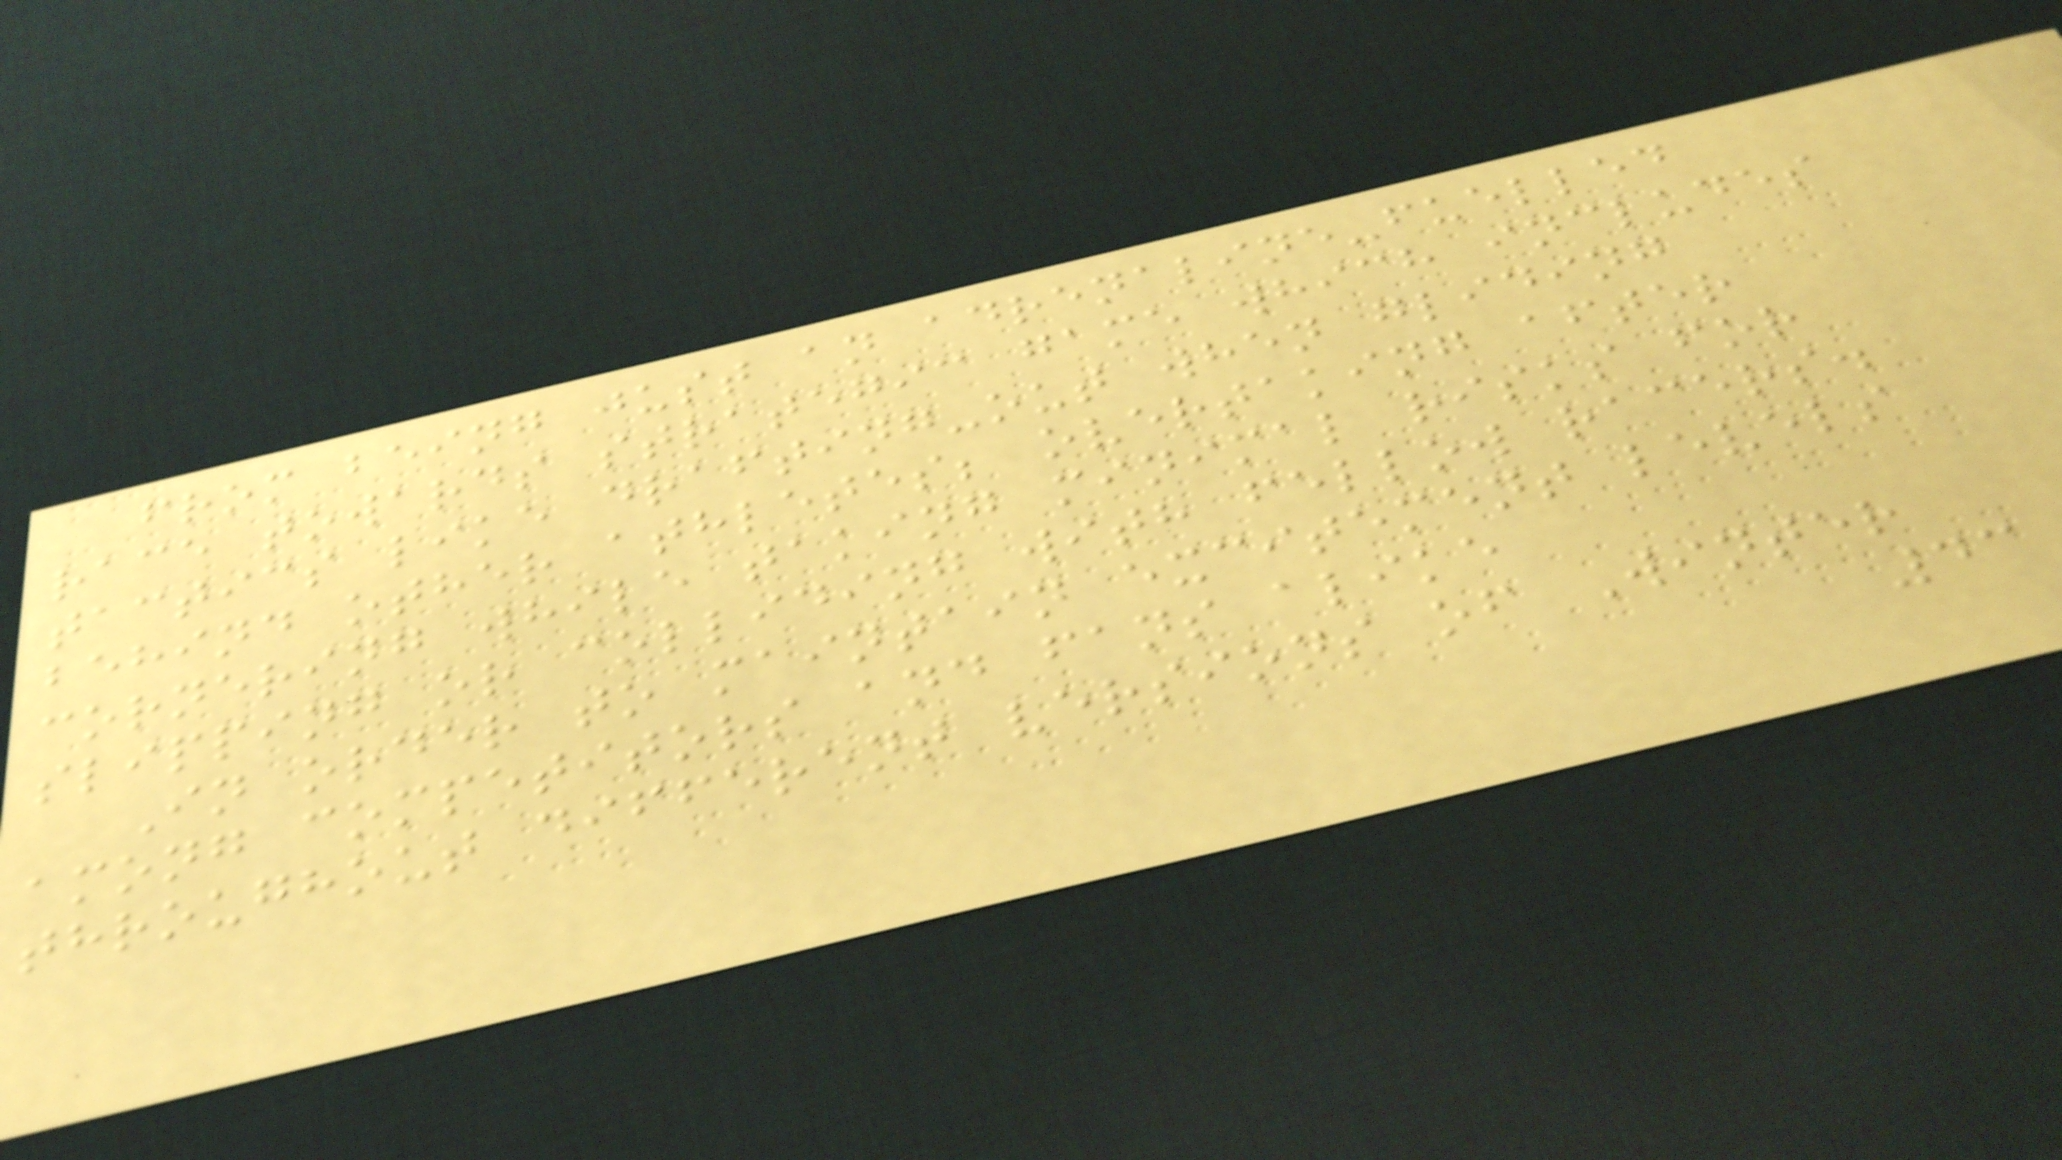from being just an adrenaline-fuelled
race towards strategic game which includes
tactics like drafting-out when gliding
behind other athletes; overtaking after
cornering while taking minimal risks for
slipping or colliding with fellow racers.
In order to maintain excitement levels
among competitors and fans alike
throughout different versions of Winter
43
